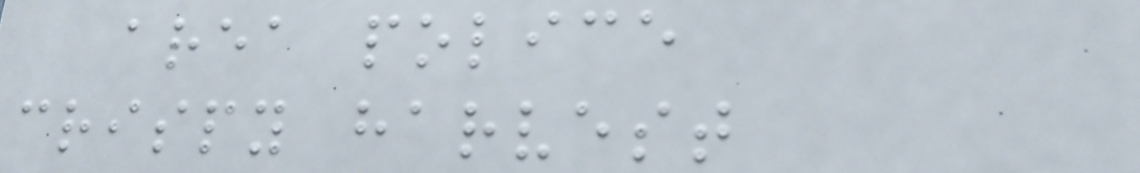area police
crispy harvest
